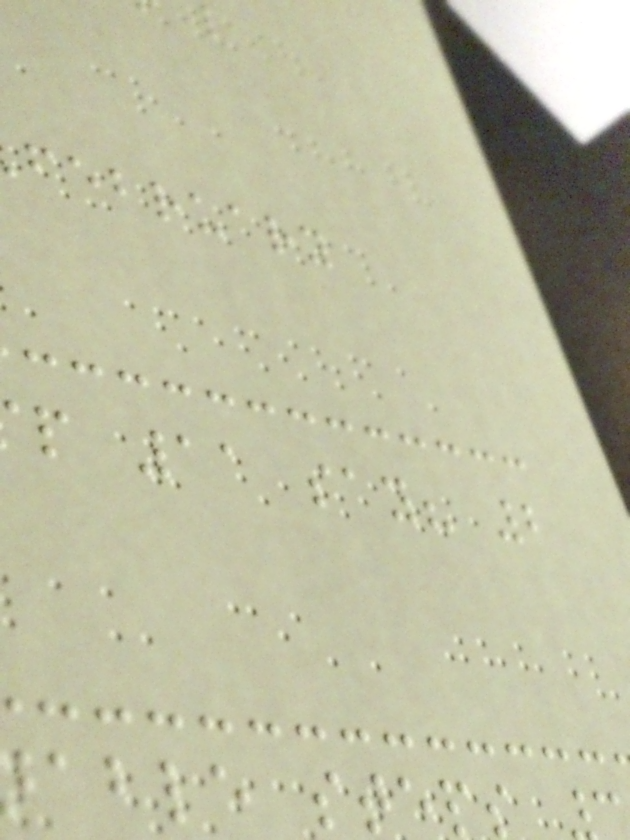february
p 11 say? 2
able steps
